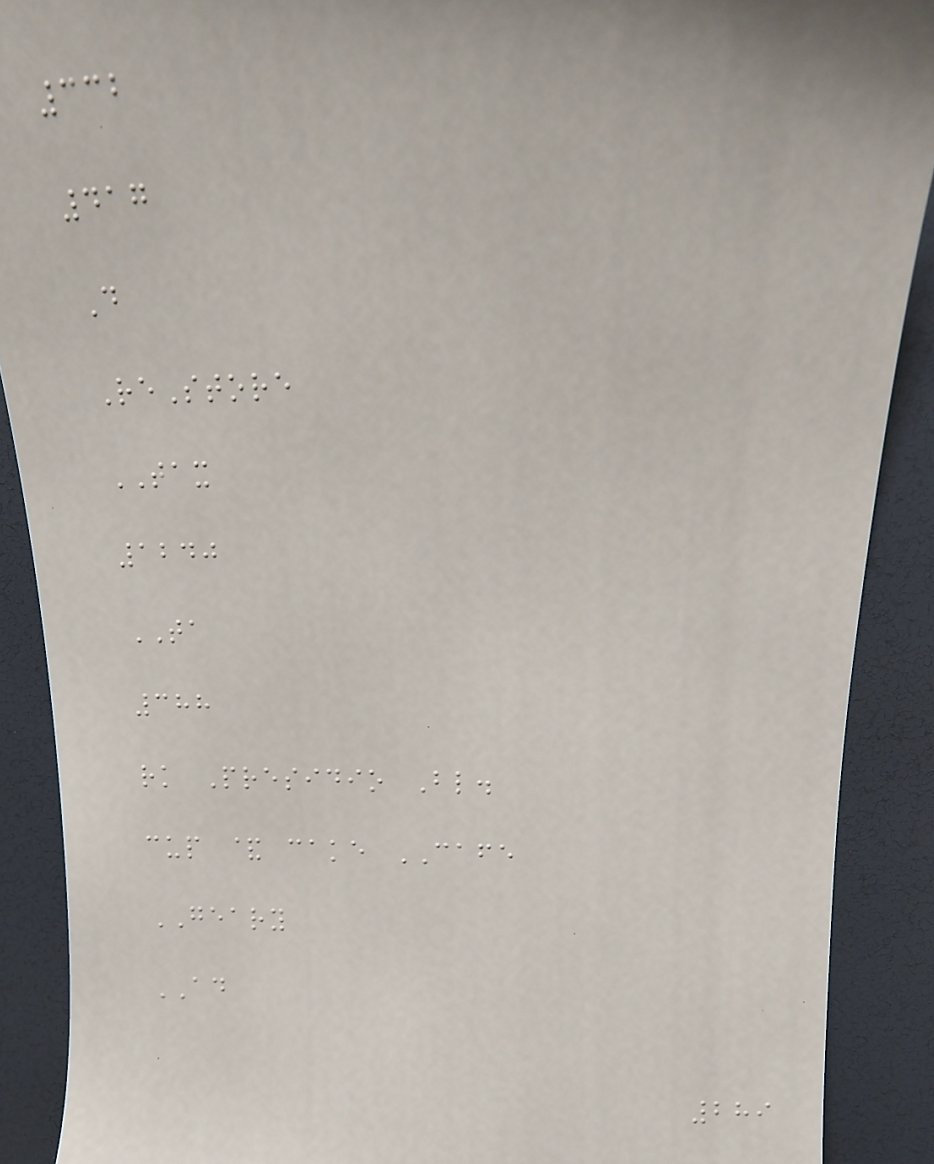332
417
D
ReStore
TAX
1240
TA
388
rk Presidio Bl.
cup & cake CAFE
GEARY
AD
289
